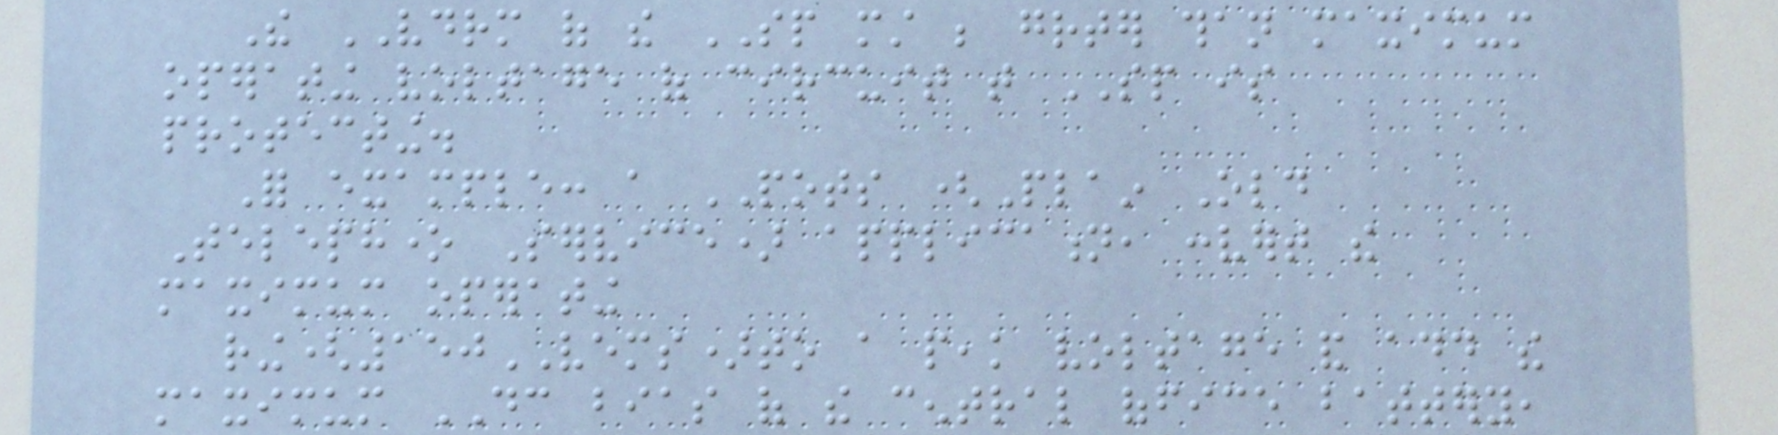The VDRM of the SP must be greater than maximum
operating voltage of circuit that SP is
protecting.
For example: a POTS (Plain Old
Telephone Service) application, convert the
maximum operating
ring(150VEMS)to a peak voltage and add the
maximum DC bias of the central office battery,
